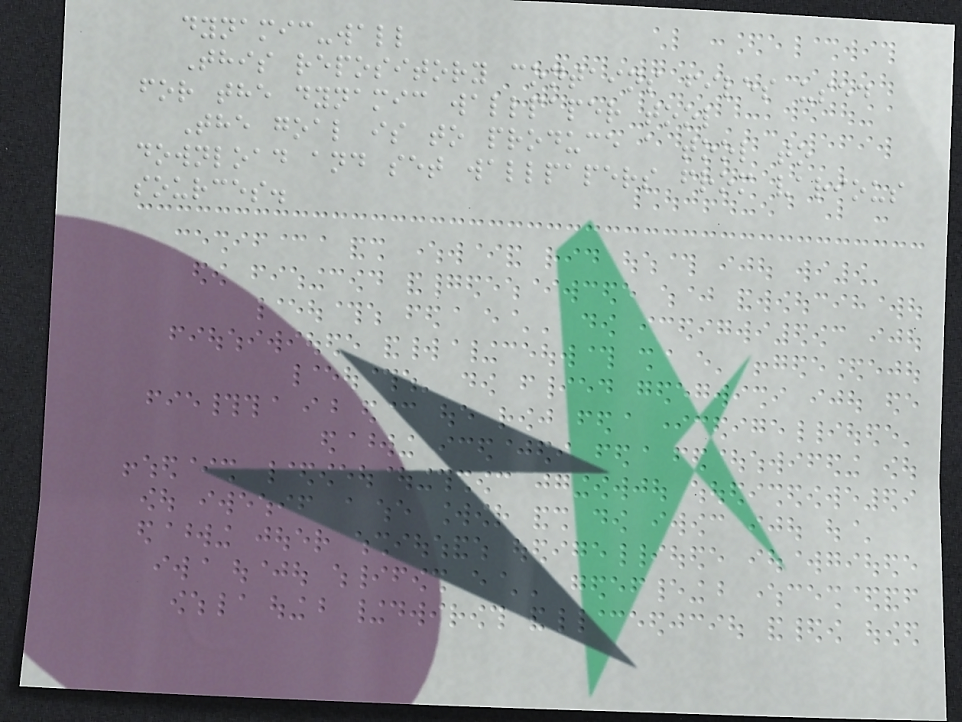dynamic-wall
This repository contains files used
for the dynamic wallpaper tool
The goal is to produce a tool to
download and set wallpapers from various
sources.
